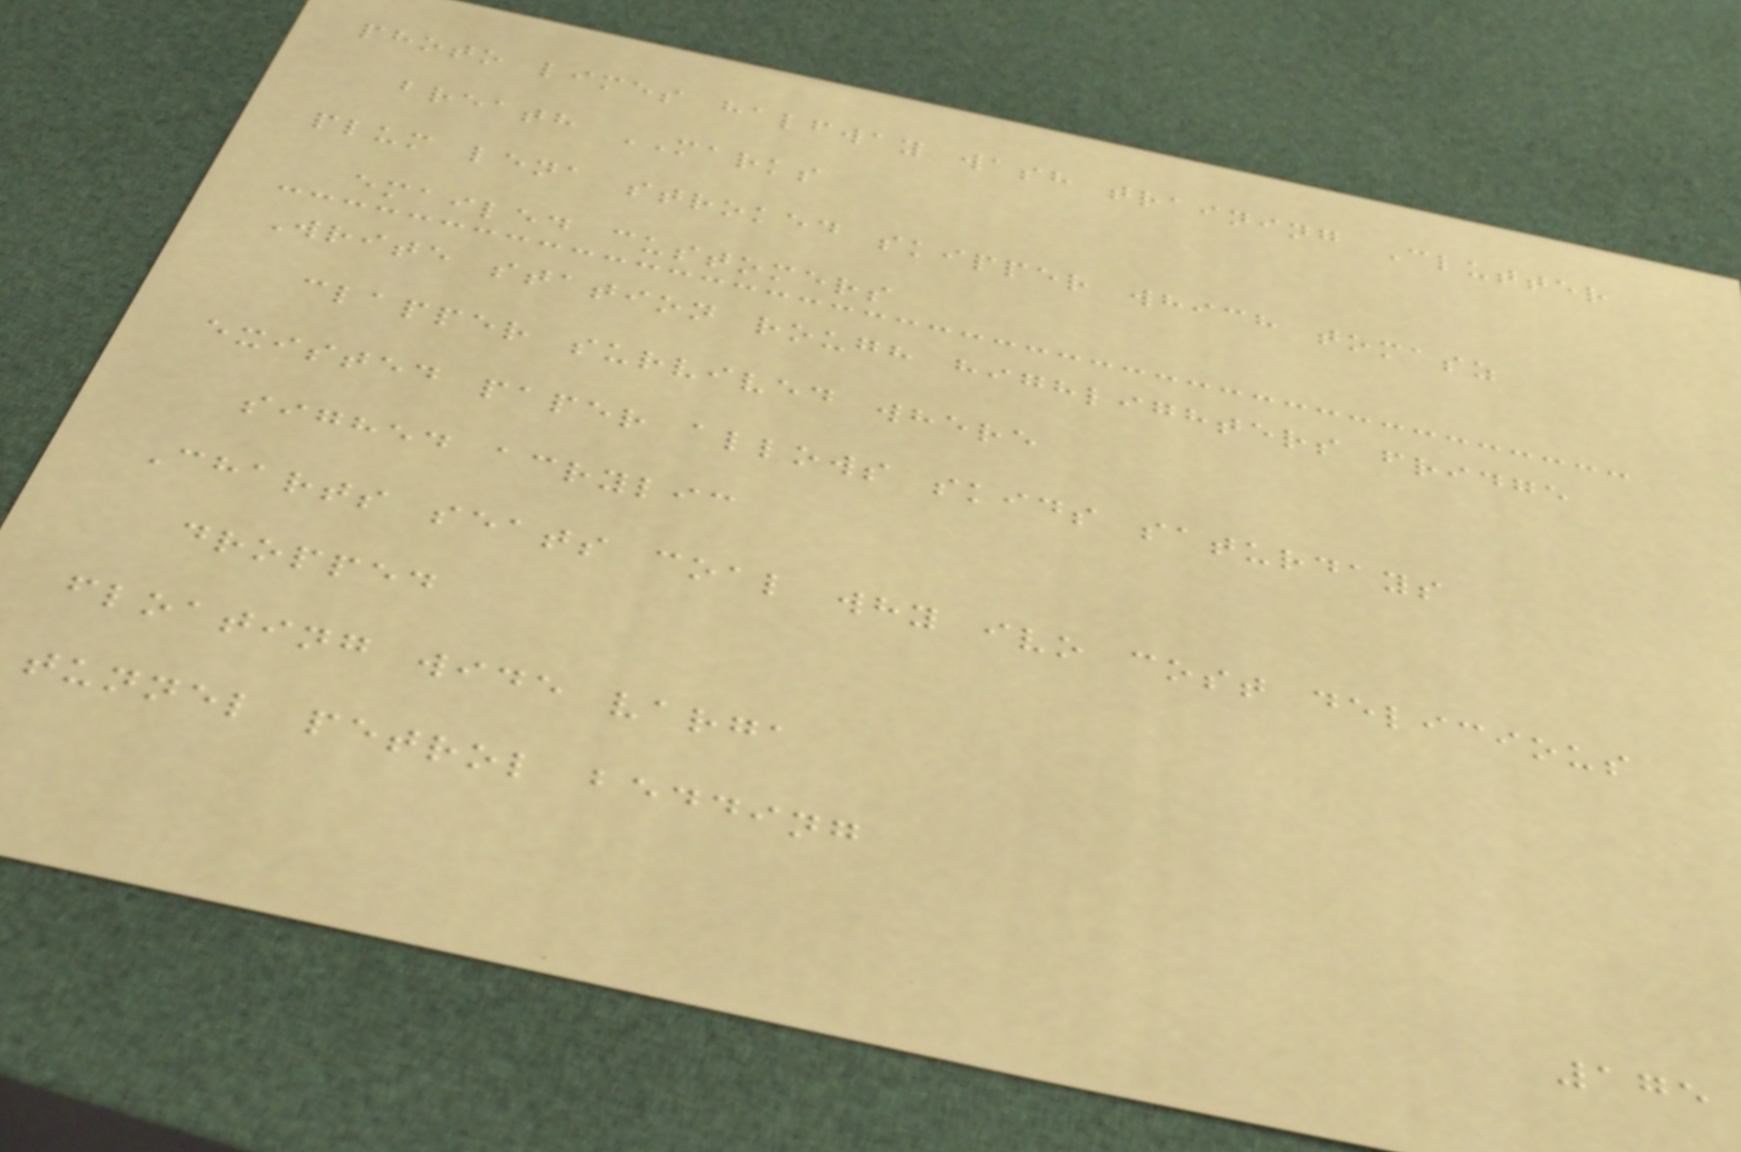photo limes halfway wash training Clutter
breath MARKS
plum lena stroked skipper which tomasz
emailed customers
Write station rough highlighters fridge
clapper survived where
existed paper allows skids saturdays
sighed acrylic
Charts seats coal why ivo cost delicious
dropped
floating wide varga
tunnel petrol bedding
175
